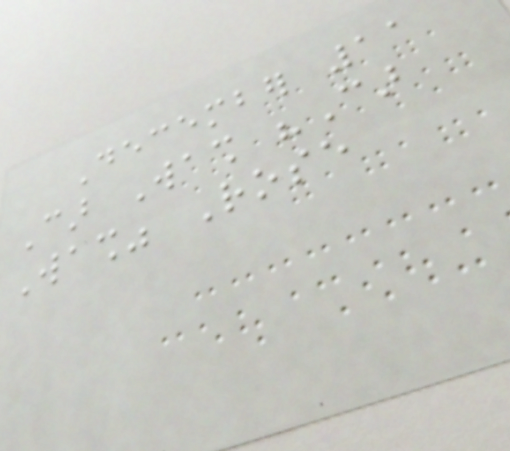December 11
Car Wash "Car
Wash" Rose
